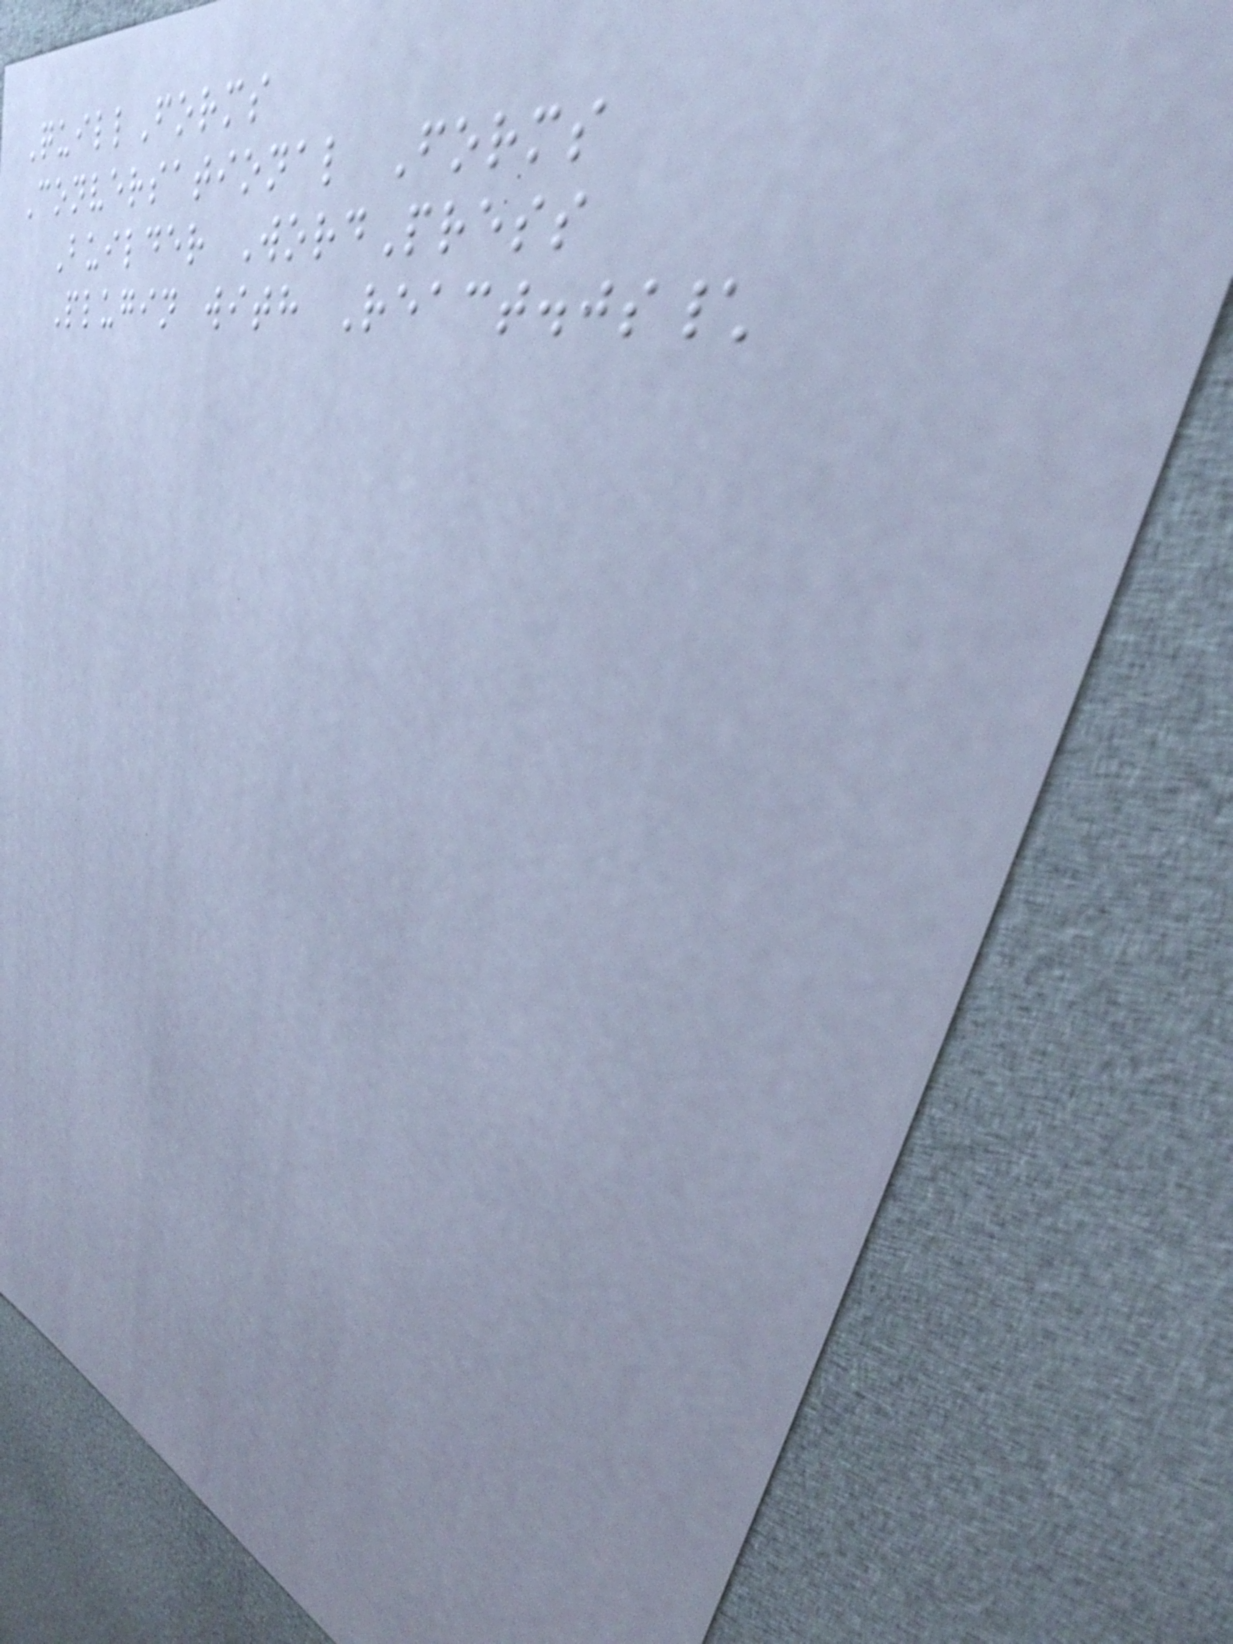QuillForms
Conversational Forms
Builder WordPress
Plugin with React.js\
